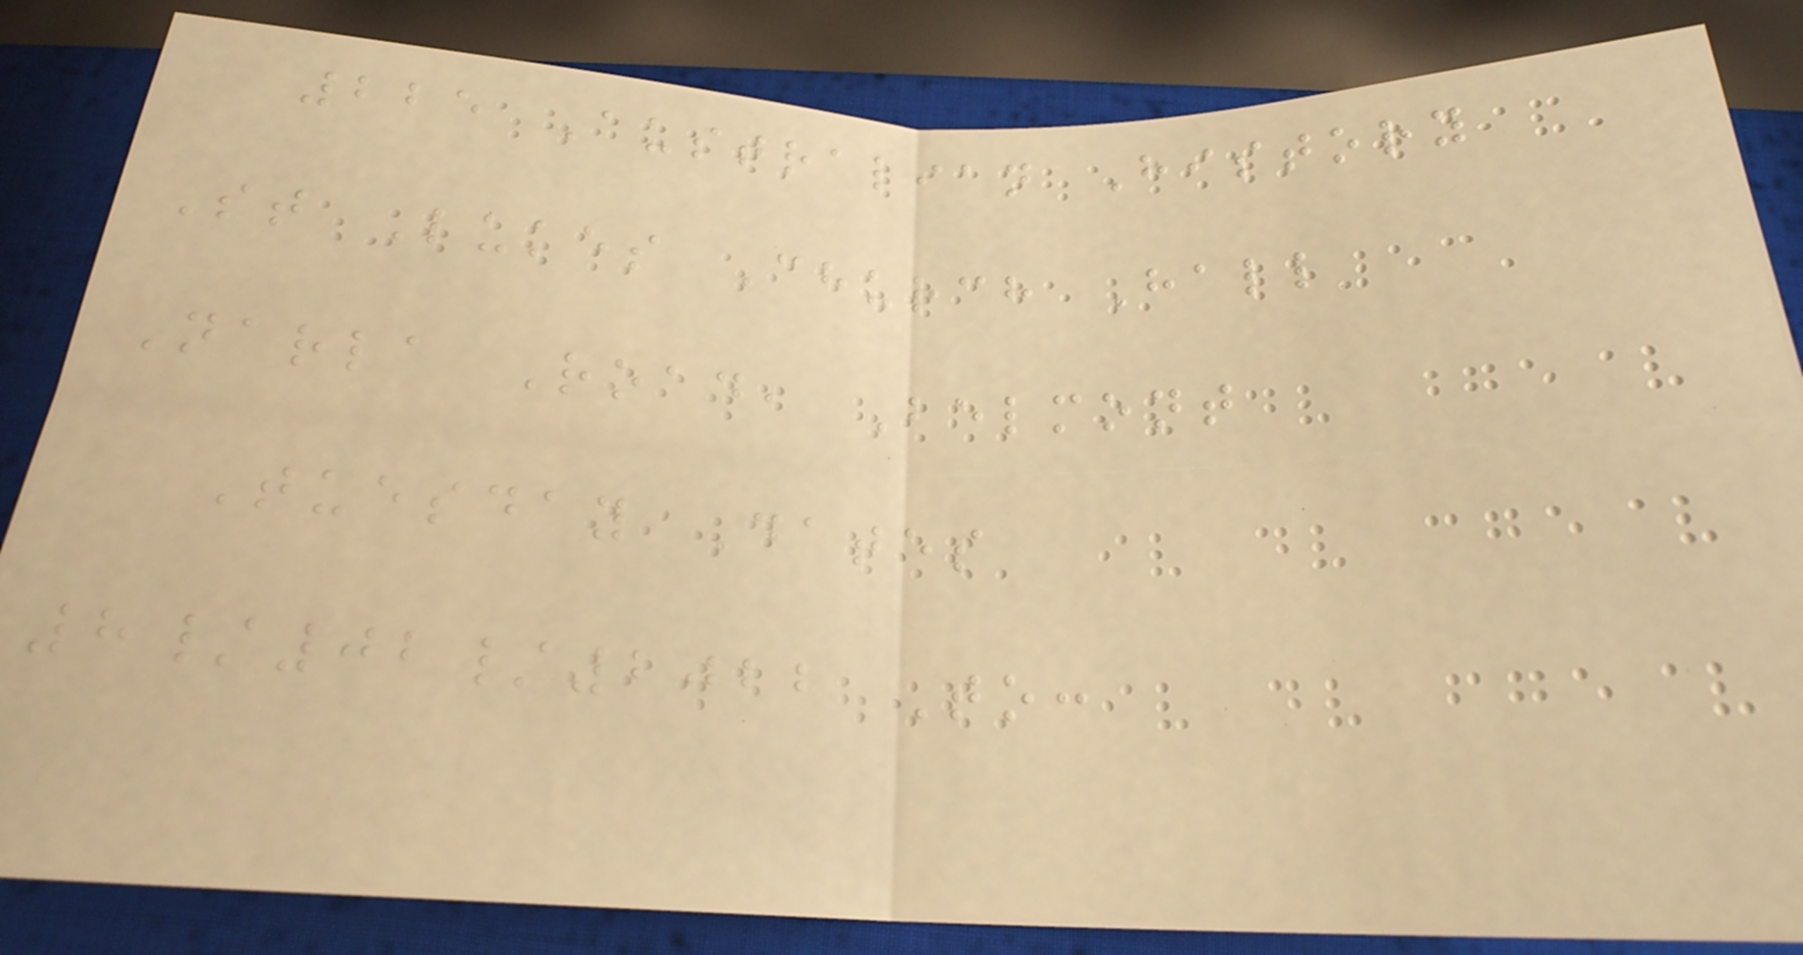225 Australian History
St Lukes Church Hall
Narla Road, Belmont
Tuesday Dates
8/02/2022 To:
